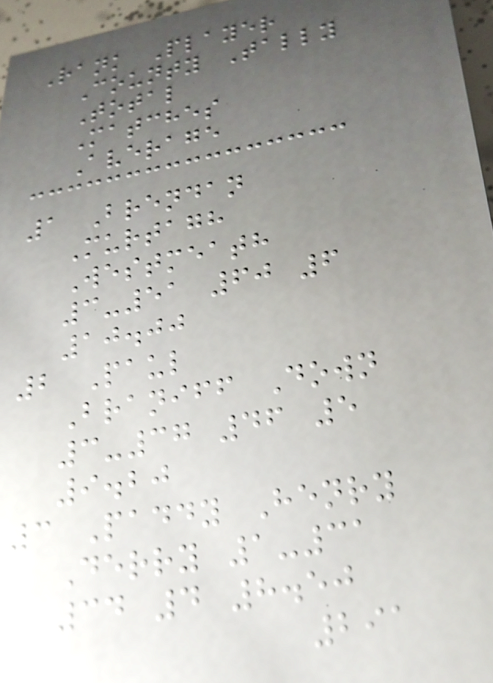Rank Player
County Tally
Total
Matches
Average
1 Brendan
Murtagh
Westmeath
3-51 60 6
10.00
2 Paul
Braniff Down
3-37 46 5
9.20
3 Paddy Henry
Derry 1-31
34 4 8.50
291
